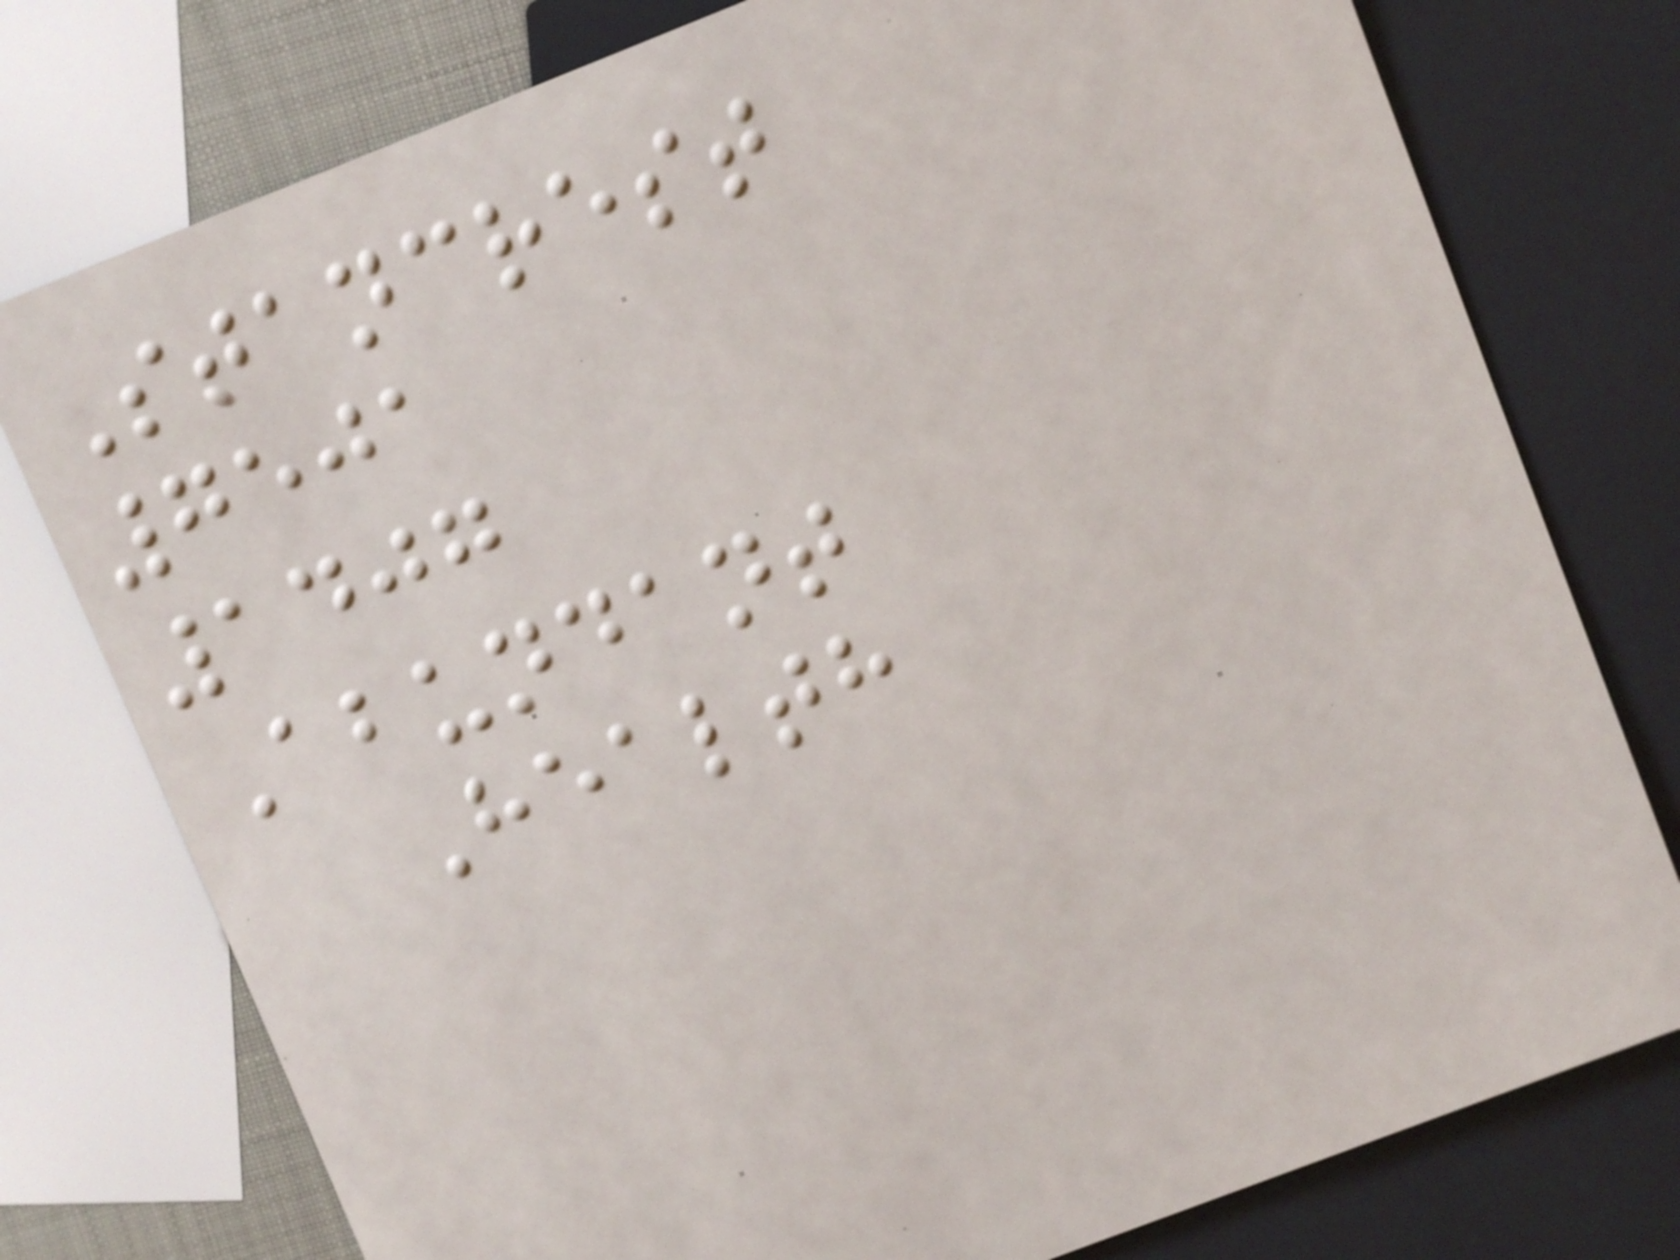Stancrest
7501
1407
Abundant
Health
